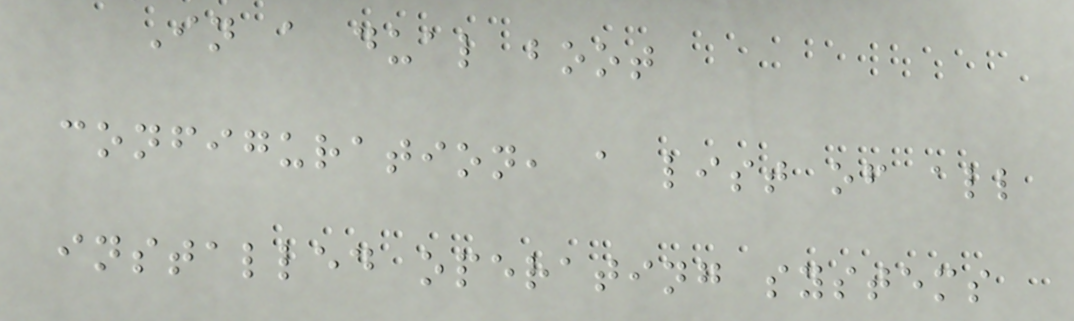In a dual boot
configuration, a list of all
installed operating systems
